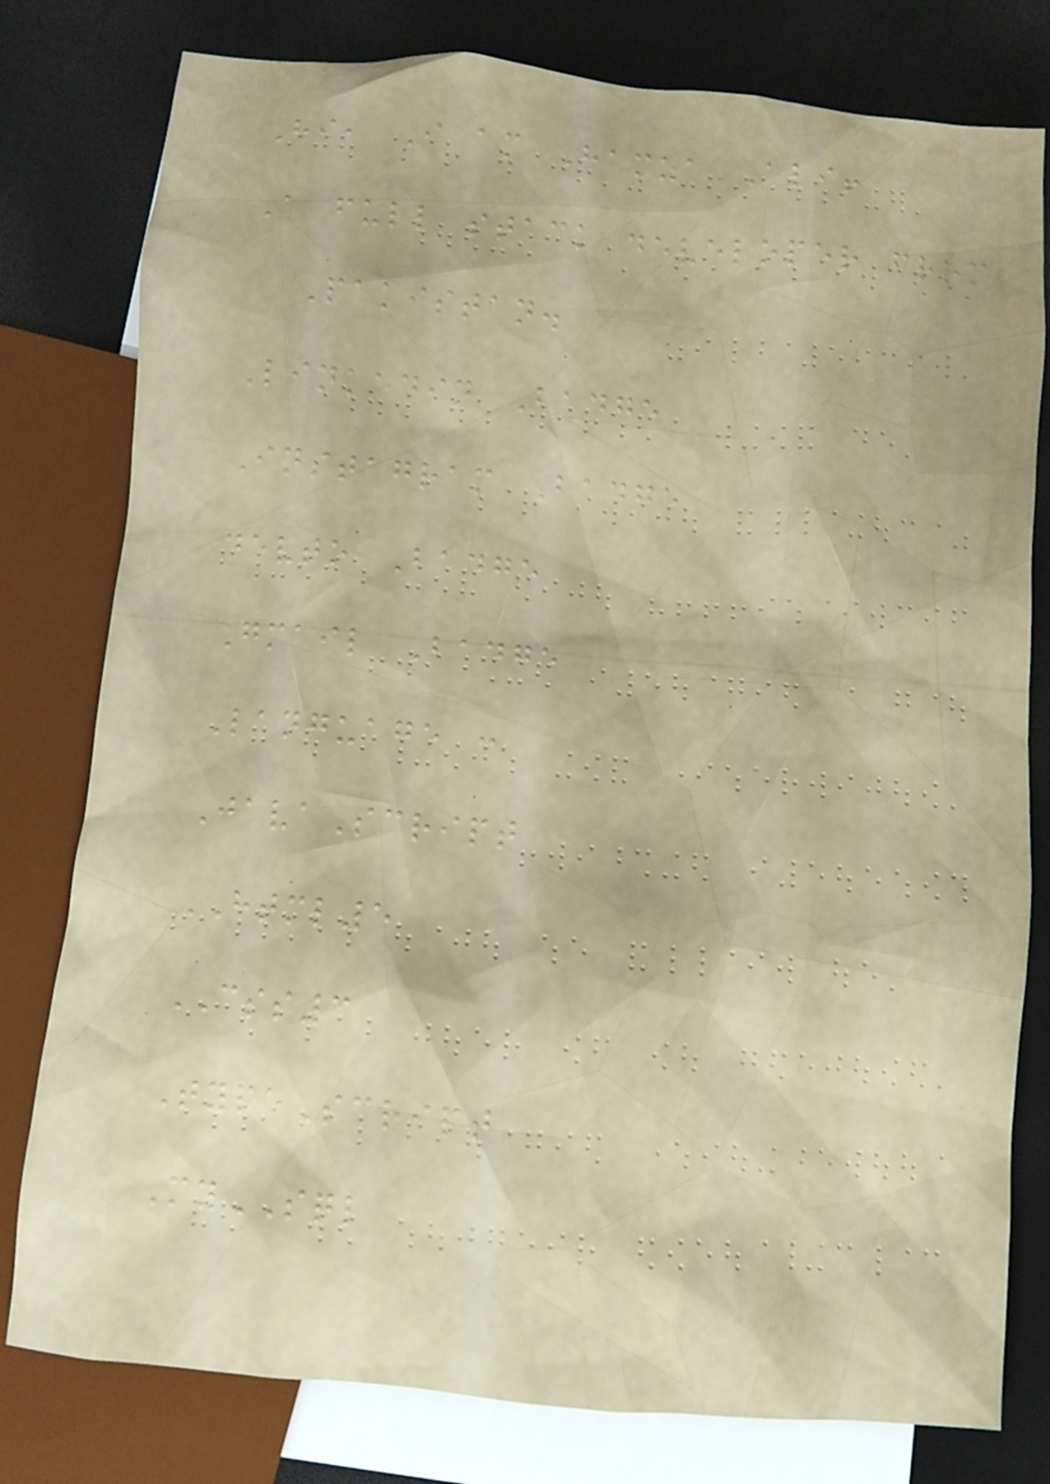Hi, I am Hamza Ali!
A full stack developer from
Pakistan.
Linkedin Badge
Instagram Badge
devto Badge
Gmail Badge
Language :
JavaScript
HTML5
CSS3
TypeScript
MySQL
